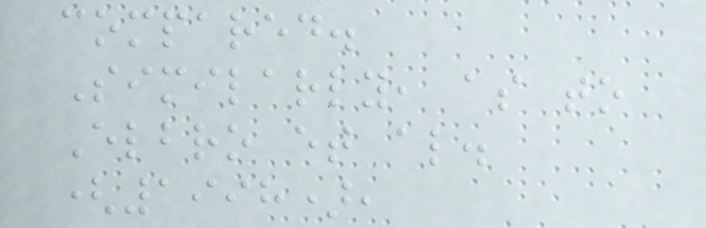compared.
Similarly, as to
Elbro et al.
(1998),
